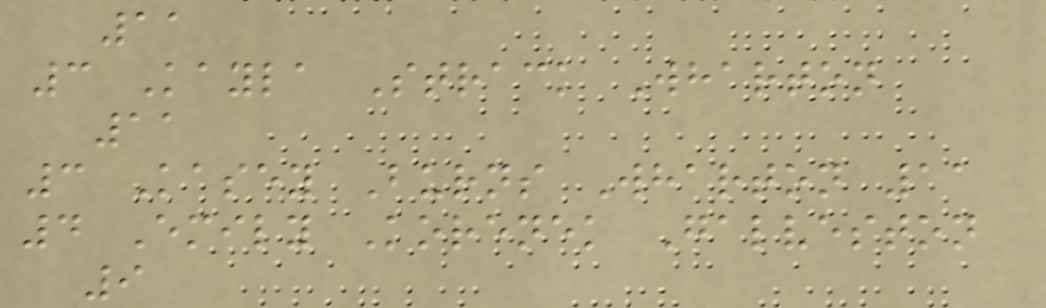11
3 Kayla Strack Wharton
11
3 Kasey Burns Wharton 11
4 Emily Korenek Galveston
9
